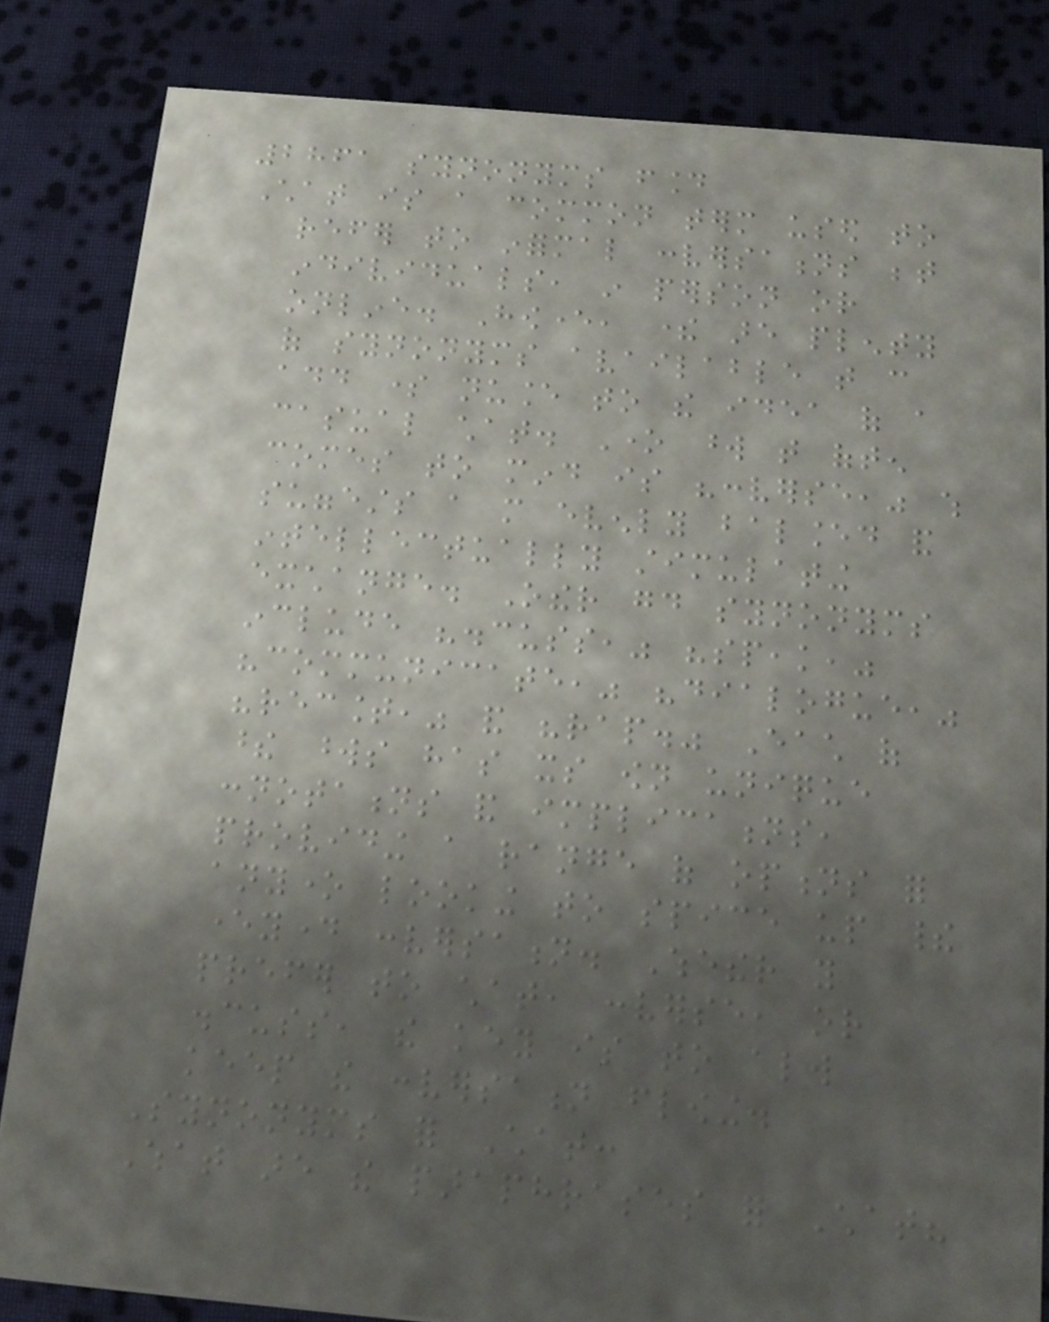2861 synonyms found
Chat is a common term used to
refer to informal conversations between
individuals, in person or
online. However, there are plenty
of synonyms available that can
add some nuance to the idea of a
casual chat. One word that often
comes to mind is "converse," which
suggests a more evenly balanced and
intellectually stimulating
exchange. Other good synonyms
include "discuss," "speak,"
"communicate," "dialogue,"
"recount," and "rap." Each of
these words has its own unique
connotations and implications,
providing a range of options for
anyone looking to spice up their
everyday conversation. Whether you
prefer to chat, converse, or
discuss, the key is to always
keep the conversation flowing.
Synonyms for Chat:
What are the paraphrases for Chat?
